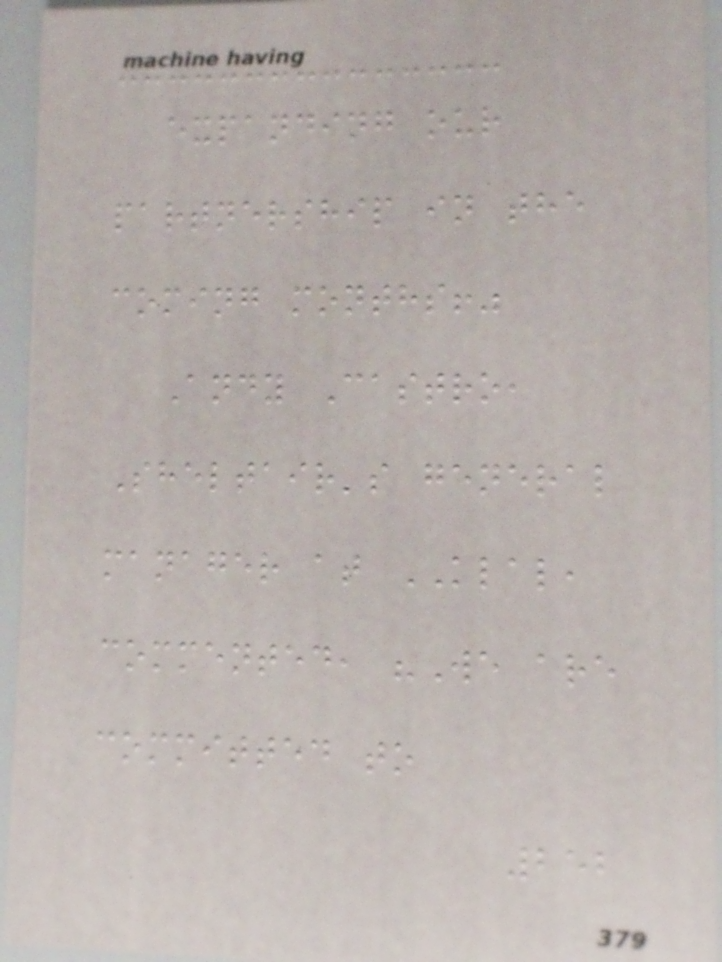expanding our
partnership in the
coming months!"
Andy Castro,
Sheltair's general
manager at KLAL,
commented, "We are
committed to
252
